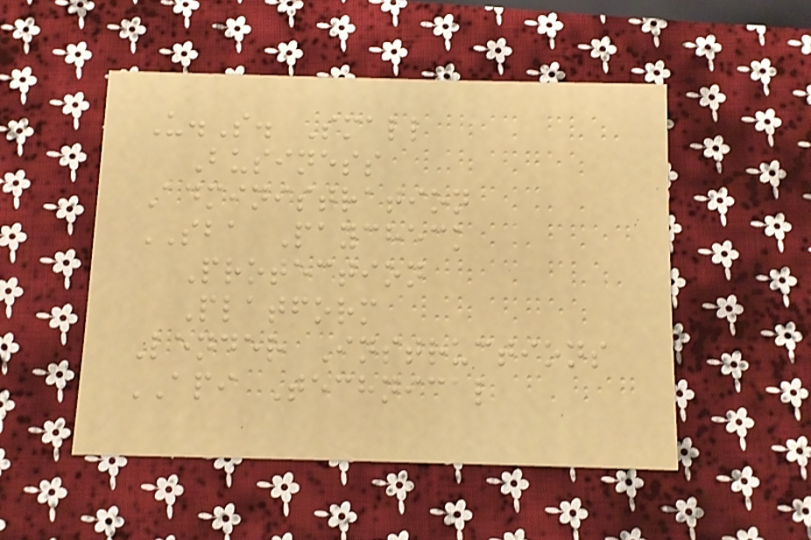U.S. Small
Business
Administration
SBA Paycheck
Protection
Platform
Lender Instructions
API Technical
